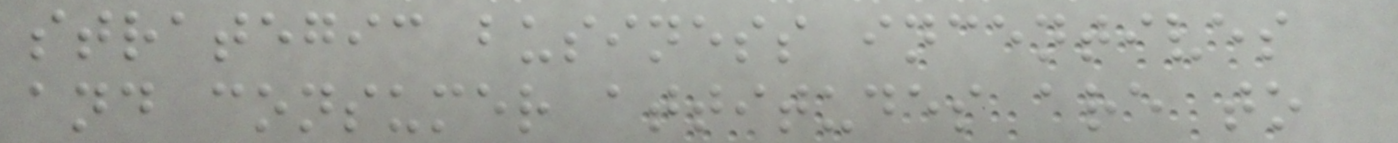strategic business incentives
and consumer attitudes are to
